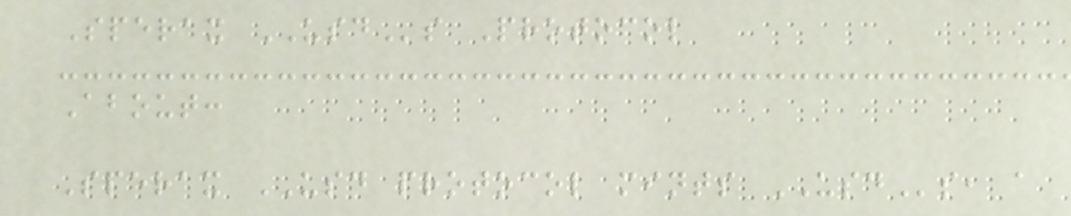Sperax USDs Protocol
About:
Sperax USD protocol mints USDs, a
